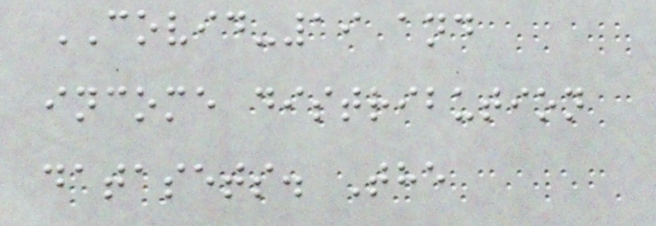COVID-19 and
income distribution
datasets. The
